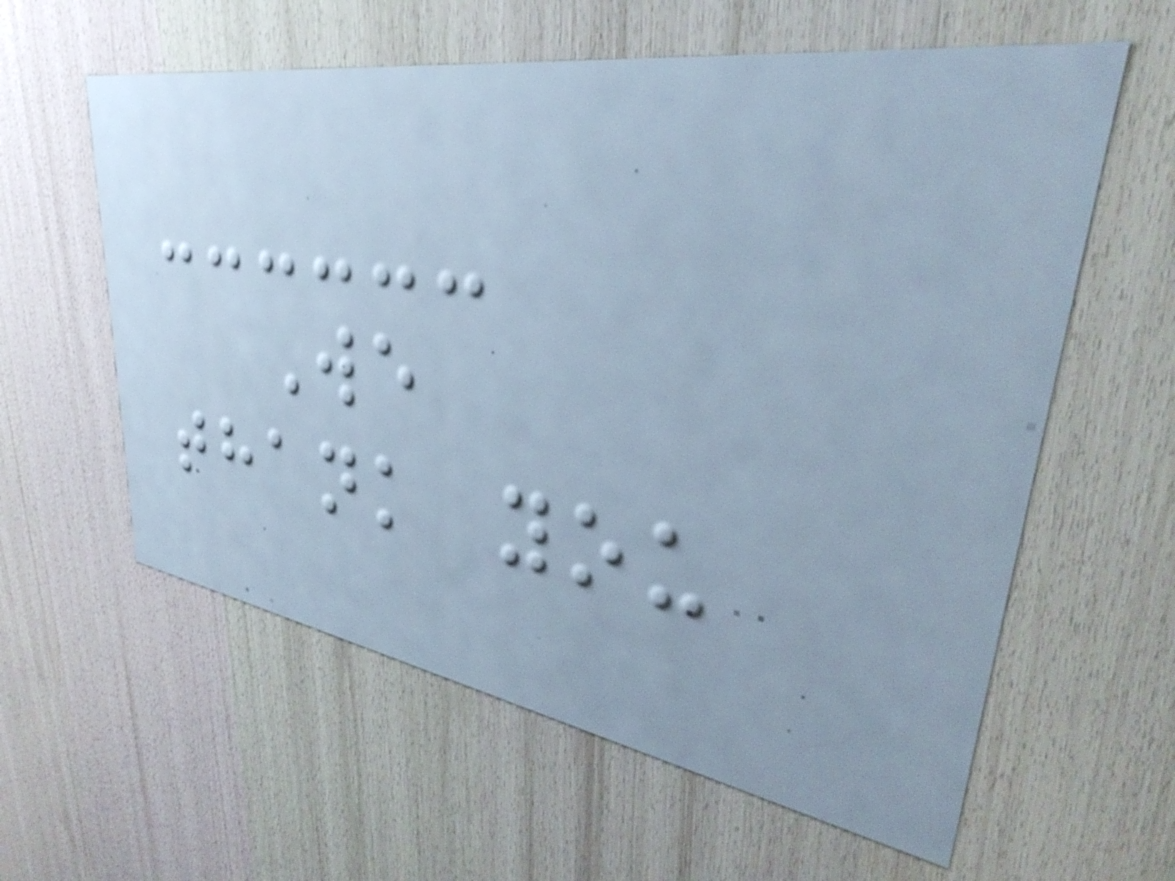We
thank you
